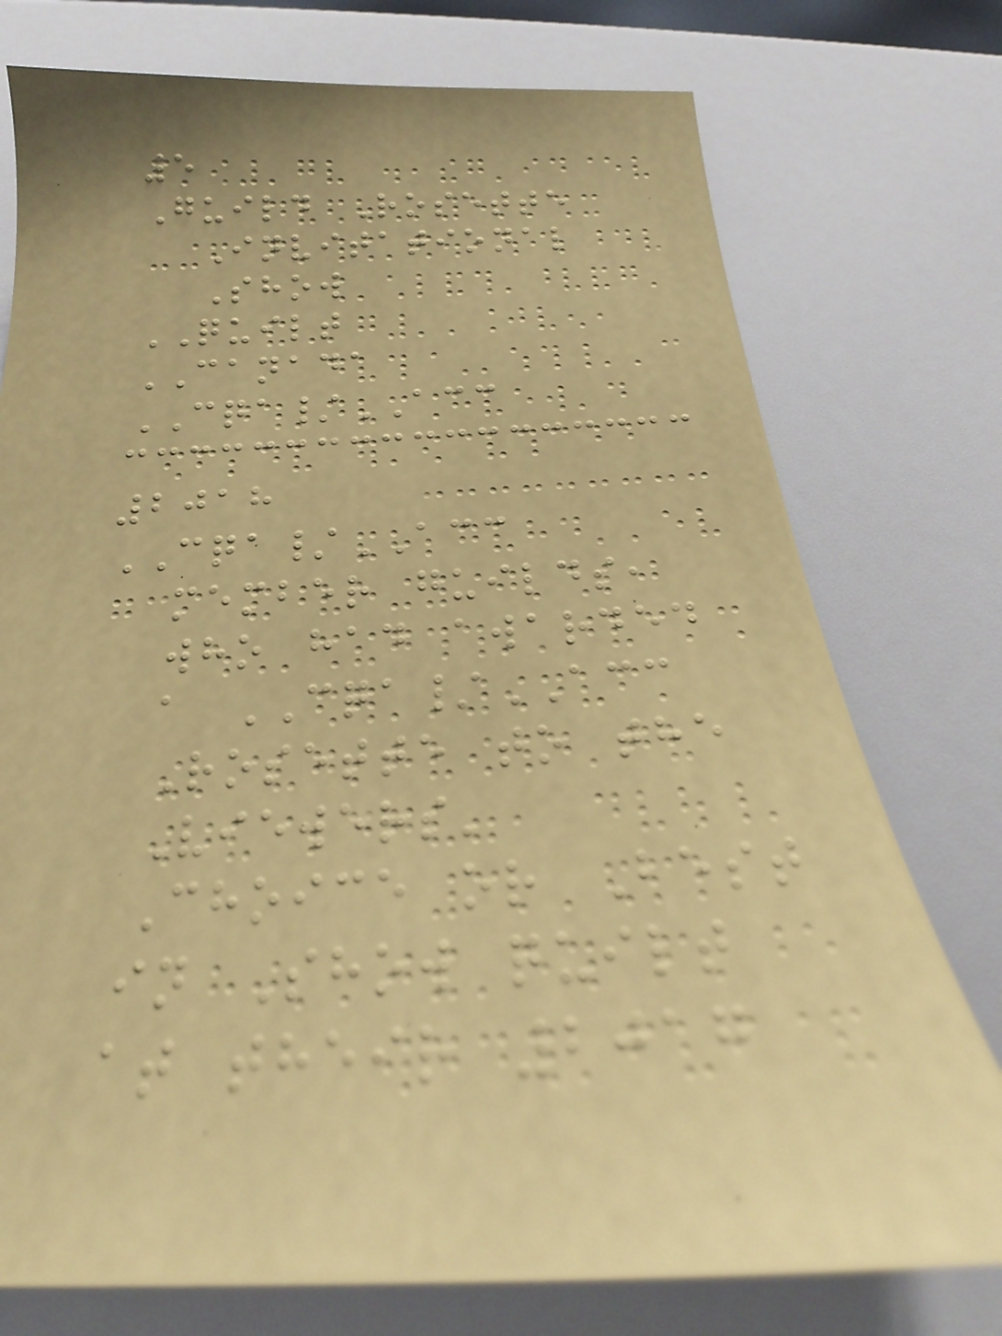5
Guild Rosette
Invitational
Show
QUILT
CANADA
CQA/ACC
2018
CQA/ACC
member guilds,
who had awarded
a CQA/ACC
Rosette to the
Viewers'
Choice or Best
in Show quilt
at their 2017
